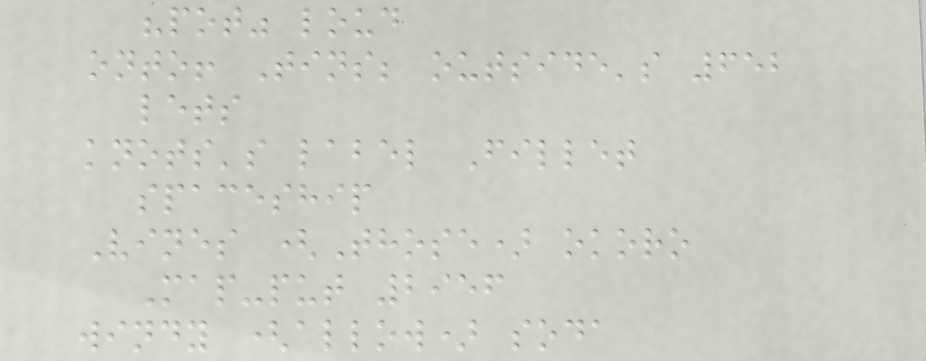"pot" loud
onto! Tins; outside's 652
lets
knots's label Fillet
spaceship
Vines (Those) okoro
Map-put 2956
windy (allow) soda
